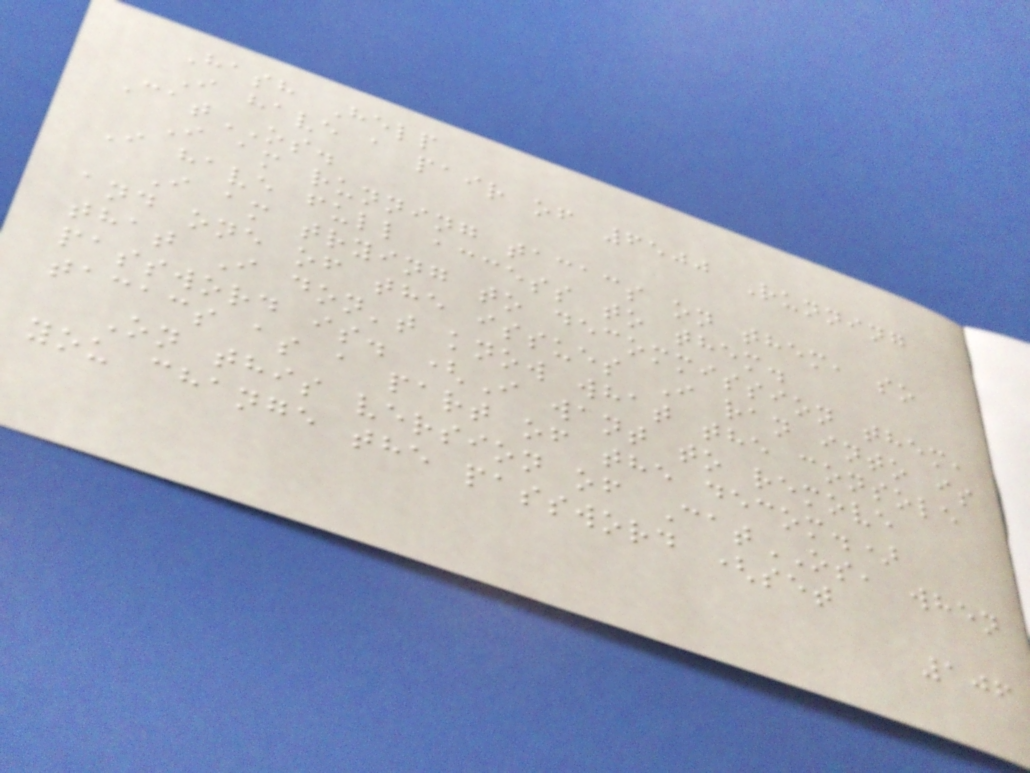Hash Help
I have a pair of 6500 Running
CatOS.
I am running tacacs on them, so
I have full access to them.
I am trying to decommission them,
and one of the issues I ran into is
that I don't know what the console
password is. (I want to remove
tacacs as a part of the decom.)
On this version of CatOS, when
you change the password (set
106
